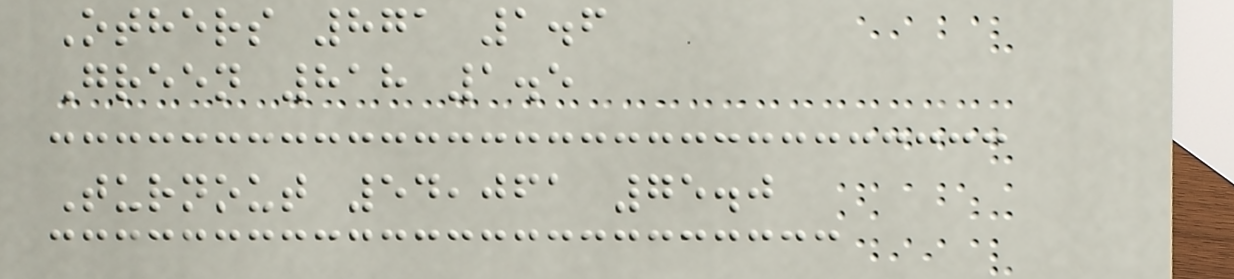Others 871 1.6
Green 818 1.5
Turnout 54,061 75.0
